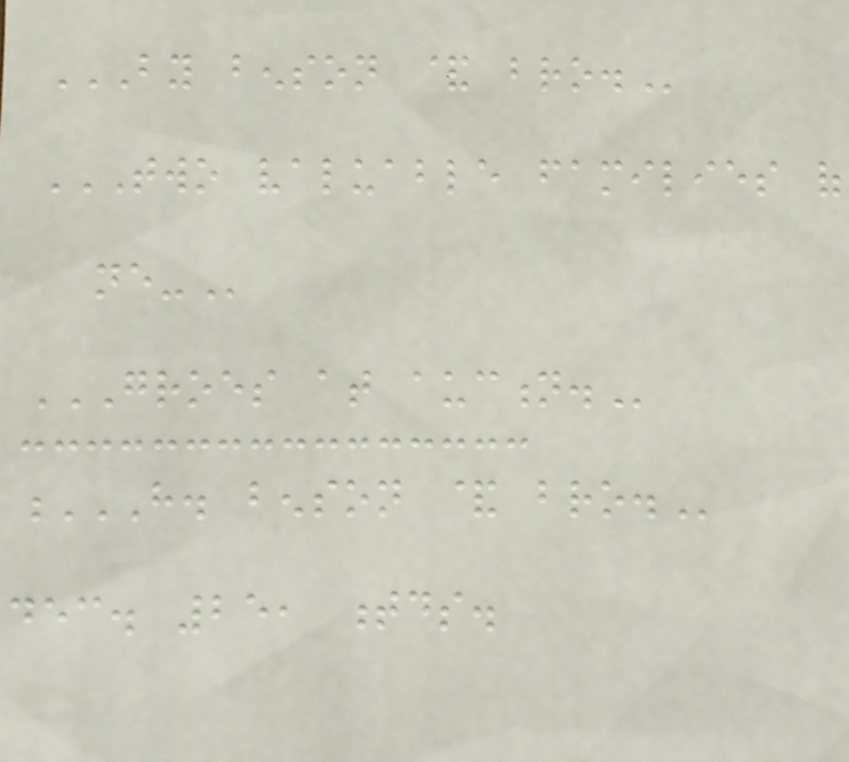BY BENSON & BRO.
TWO VALUABLE FAMILIES OF
NE-
GROES AT AUCTION.
H. BENSON & BRO.
dec. 25, tds.
